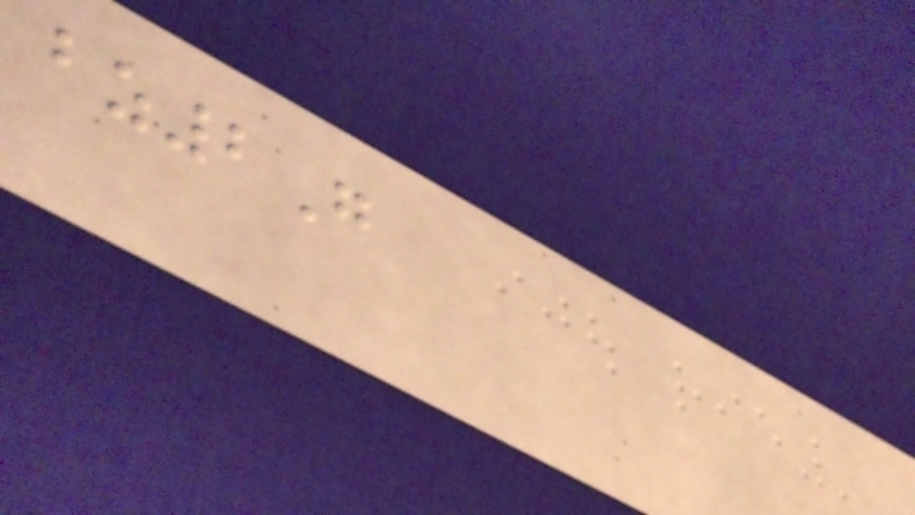bz2G
